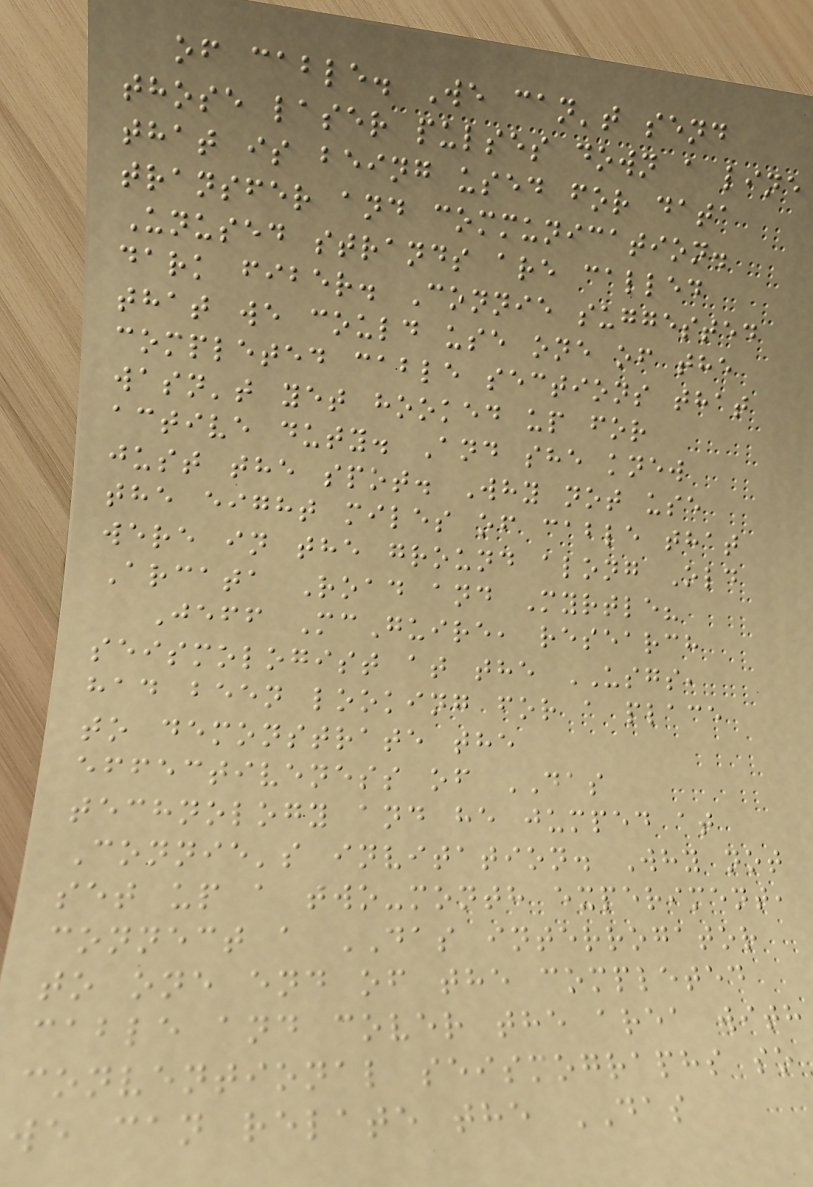of cable. We can't send
those laser pulses down a line
that is being used for data
transfer and communication.
Unused strands are called
dark fiber. Connie suggested
that we could use one of the
completed cable sections that
wasn't yet hooked up for
active duty. And she knew
just the spot. Why not use
the eight miles of cable that
were in the ground along Old
Arcata Road and Myrtle?
Jeff McGuire, research
seismologist at the USGS,
had been looking for a place
to demonstrate the
effectiveness of DAS
technology and he jumped at
Connie's invitation. Why not
set up a two-month experiment,
connect a DAS interrogator
to one end of the completed
cable and cover the area with
conventional seismographs so
we can relate the DAS
